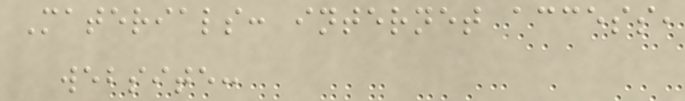Materials: internet access,
website:
